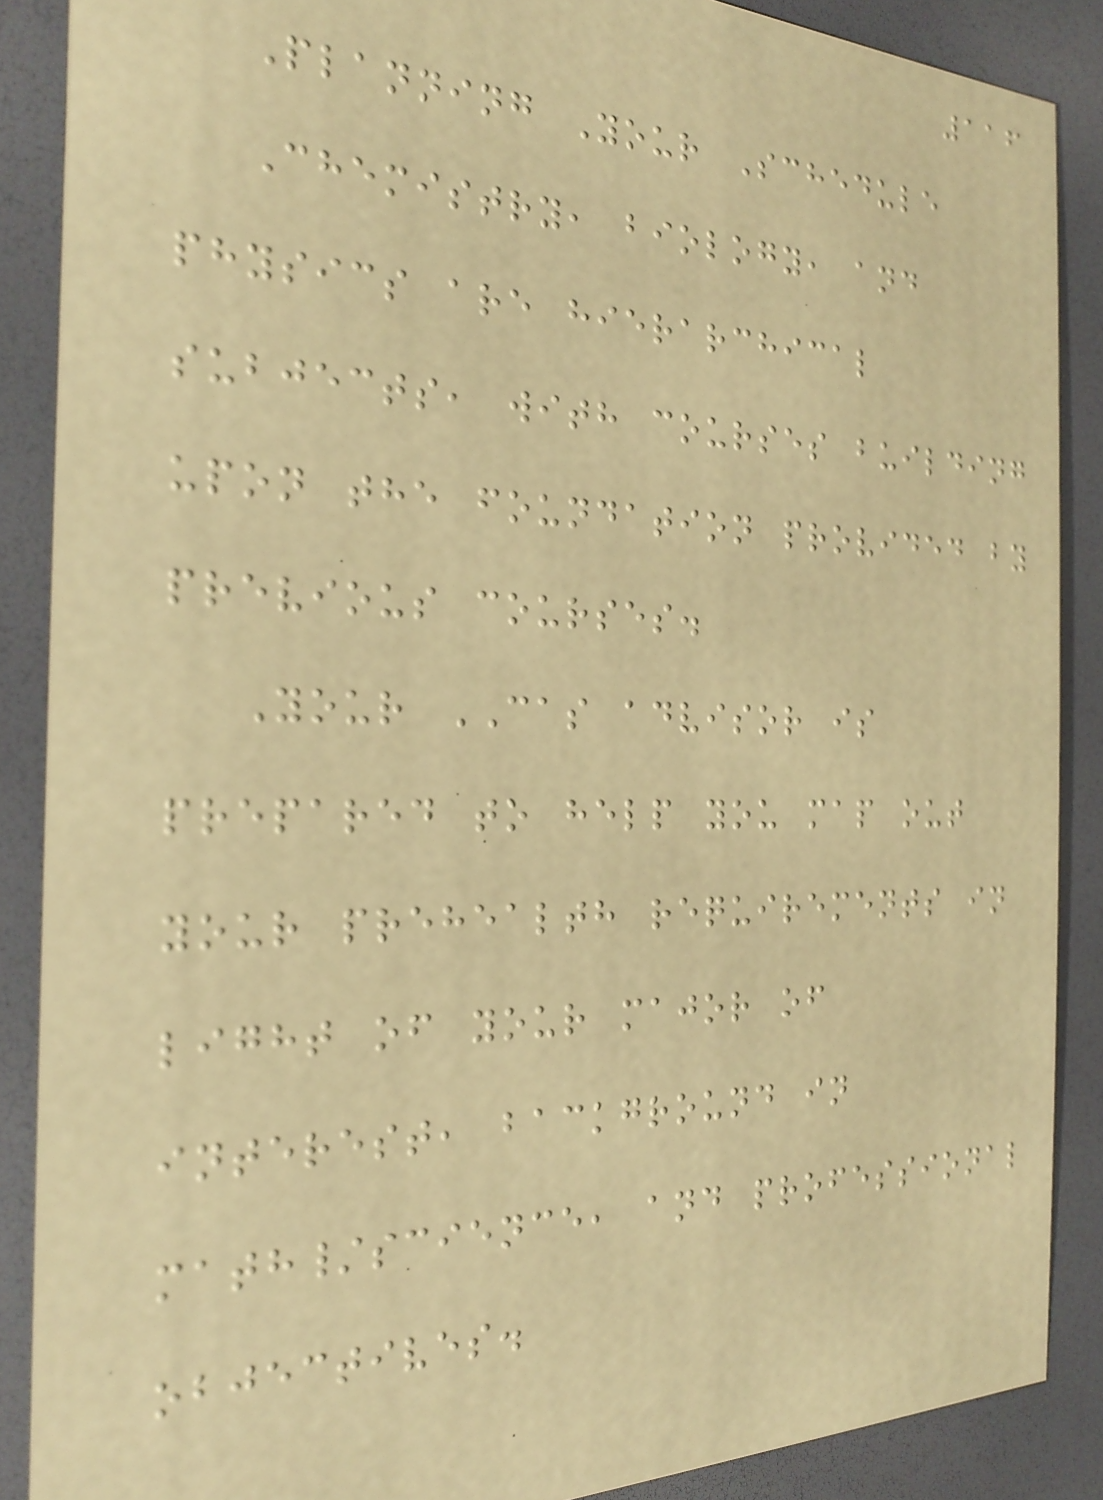116
Planning Your Schedule
Chemistry, biology, and
physics are hierarchical
subjects, with courses building
upon the foundation provided by
previous courses.
Your CAS advisor is
prepared to help you map out
your prehealth requirements in
light of your major of
interest, background in
math/science, and professional
objectives.
